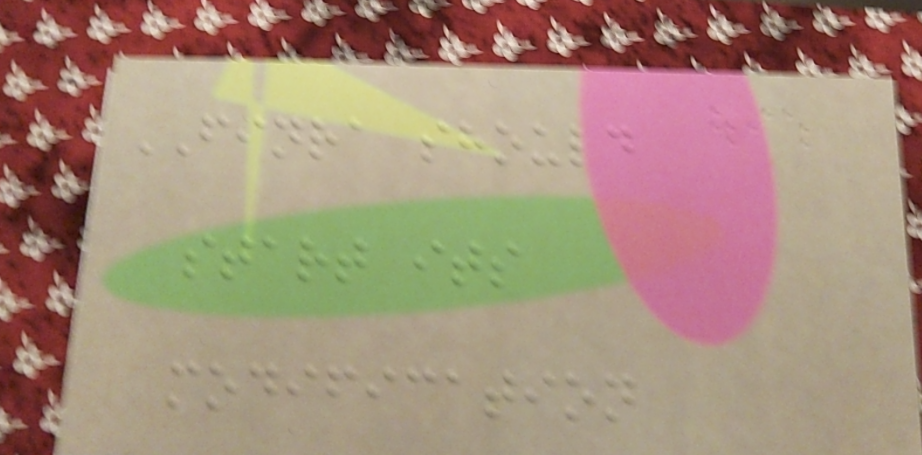FINRA should
start its
modification
